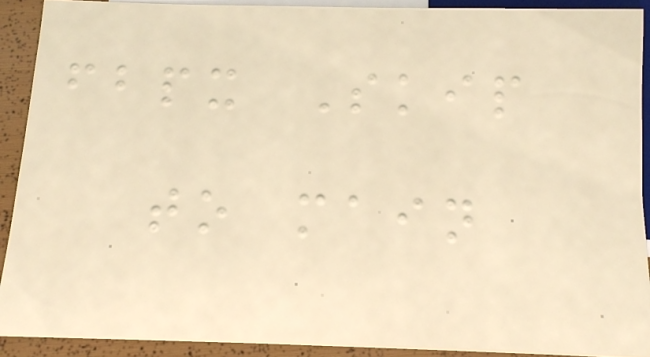fbpx Skip
to main
